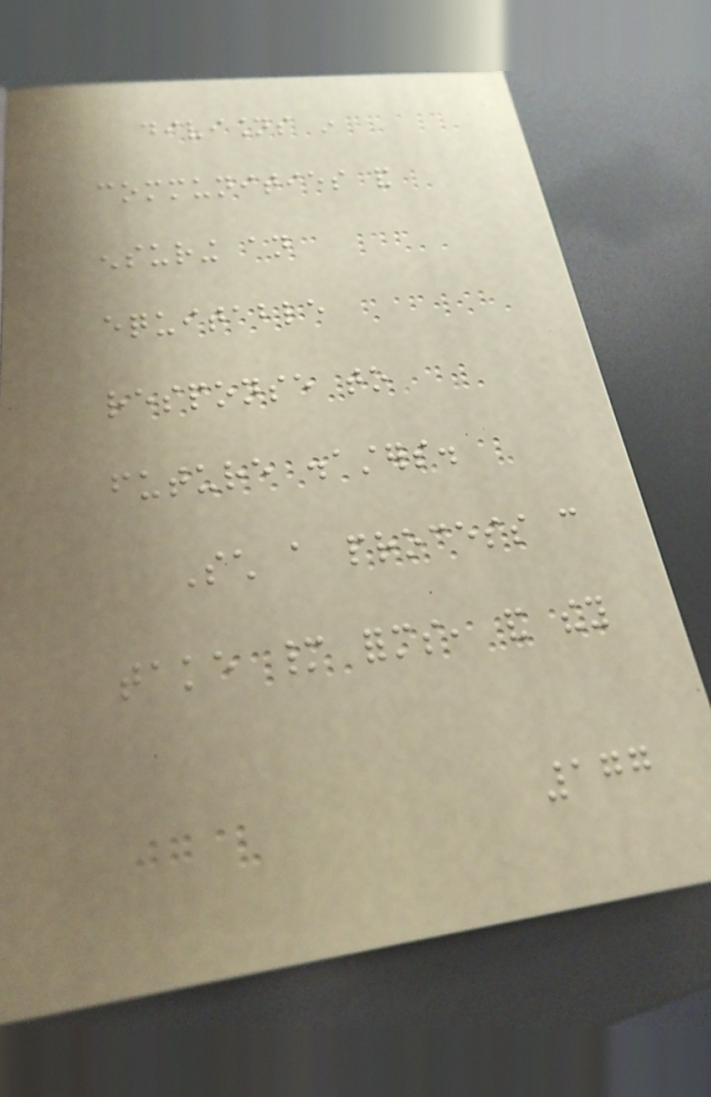divisions in
communities and
ensuring an
equitable
response to
future disasters.
Such a process can
take many forms, and they
177
